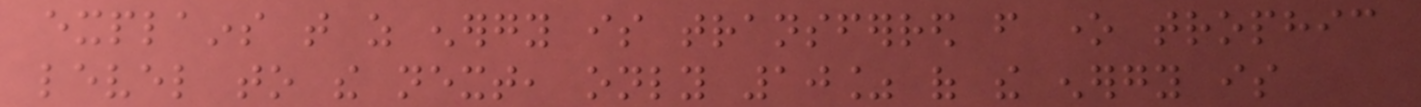explains that as energy is transferred from one trophic
level to the next, only 10% of the energy is
